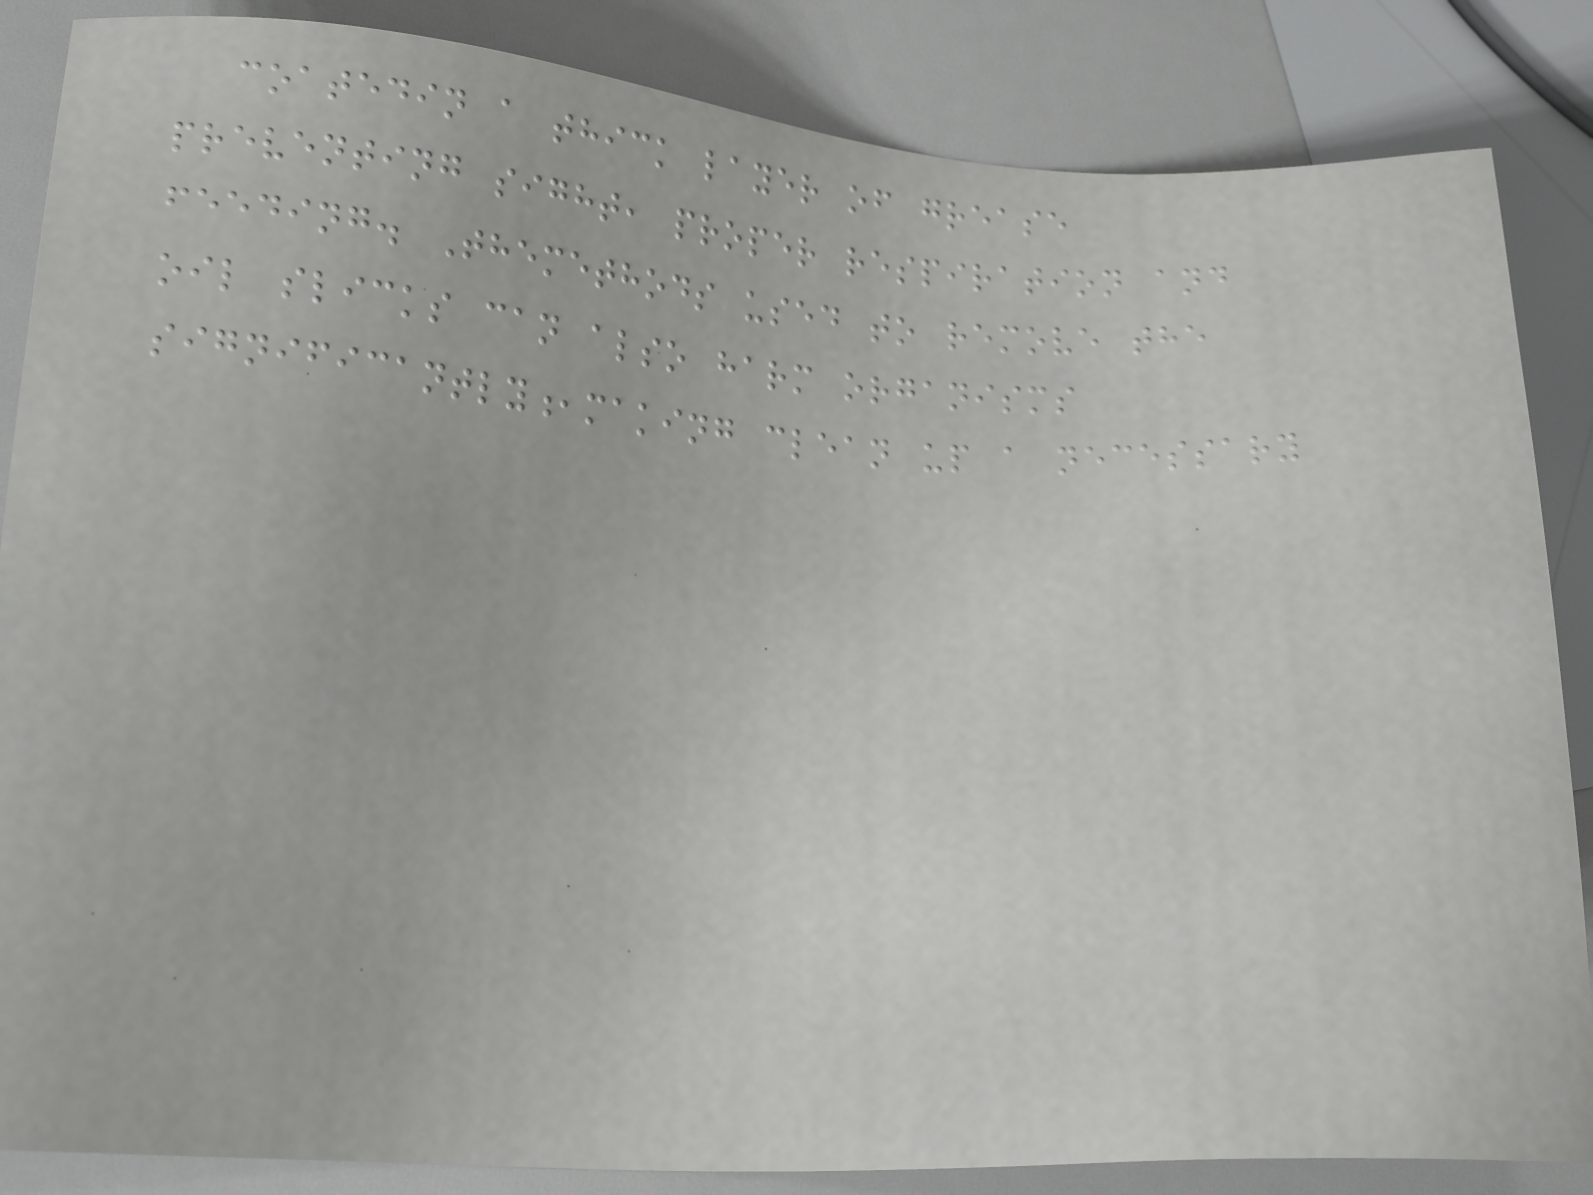coatedin a thick layer of grease
preventing sight, proper respiration and
feeding. Themethods used to remove the
oil slicks can also harm organisms
significantly,making clean up a necessary
